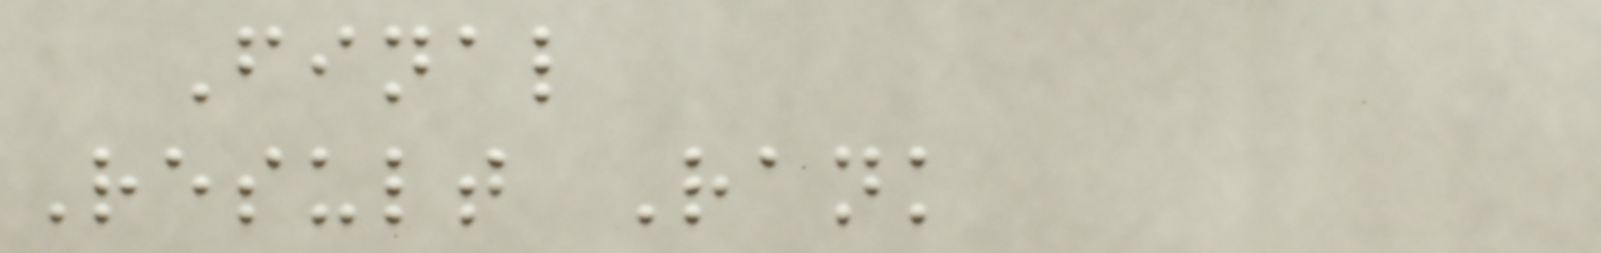Final
Result Rank
